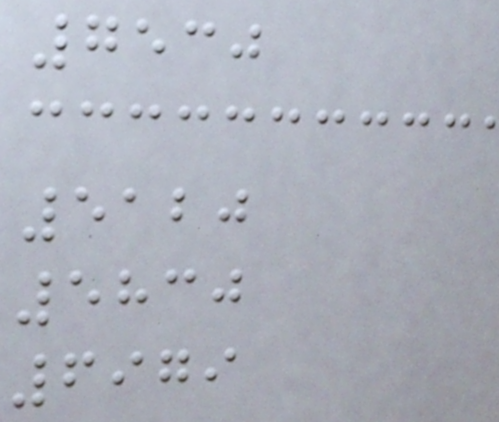7530
5120
5830
6979
